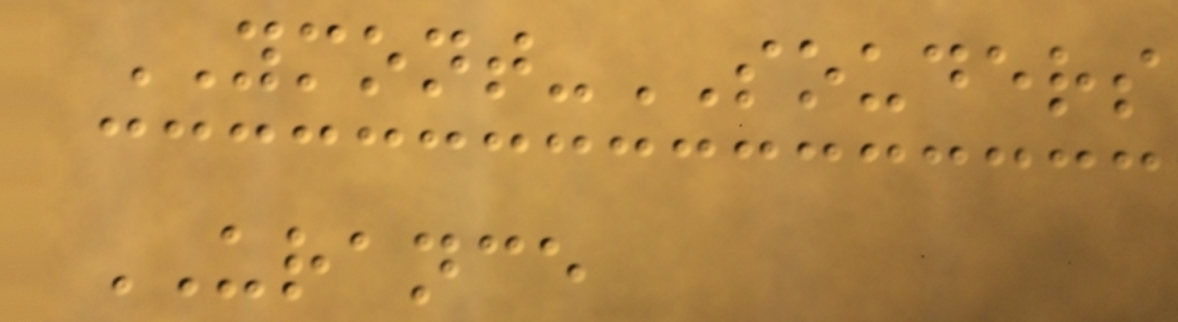YMONT-SOUDERS
URANCE
